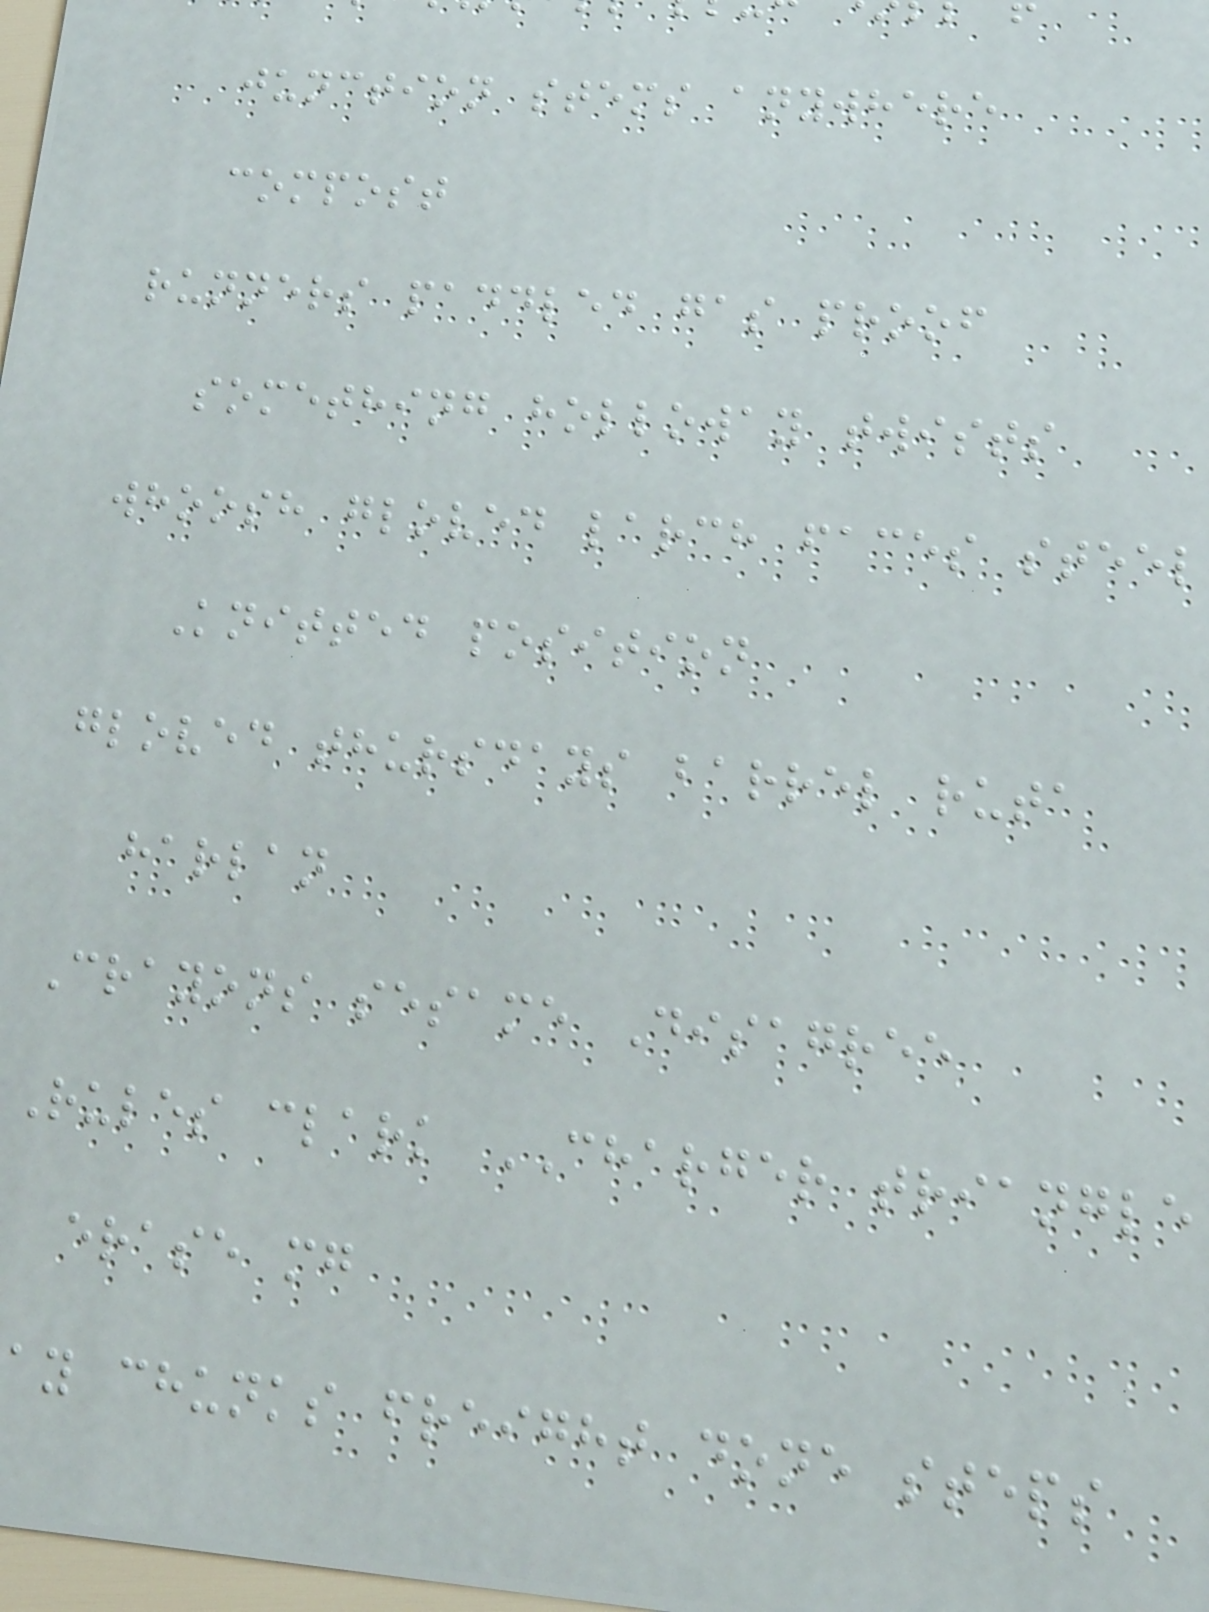junction stems anywhere
compost
runners paddled gas proof
something holloway twists
whoosh gloved larch faces steel
Knitted position
gloved thursdays barrel ruta
harlan
Crayons sesame Disagree
Rules clark CHARGER triangle
erase mg
ay chunks freight done steps
